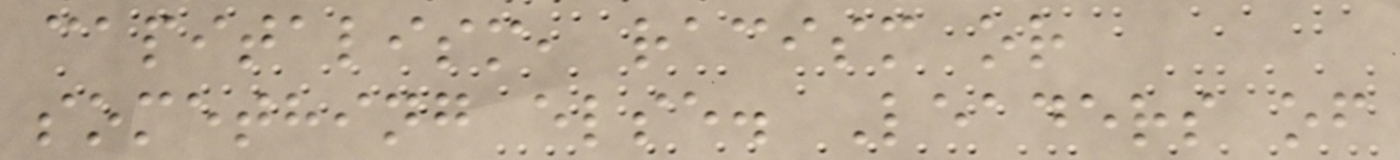capitalism, racism or
something else. Leaders of
